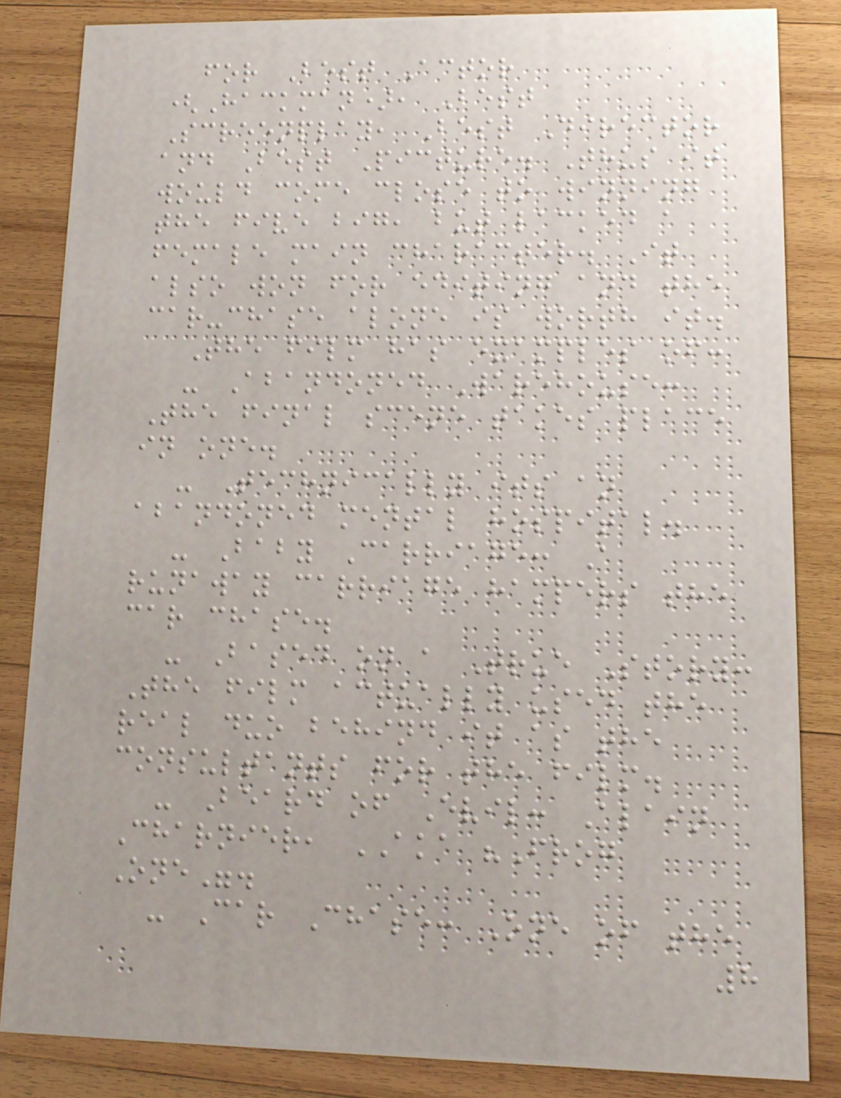for Best Actor
(Hackman), Best
Screenplay, Best Director
and Best Picture. Thus it
would come close to winning
the five big, but lacked a
female main character. It
also won for editing and the
car-chase alone is worth it.
The film has examples of:
- Abandoned Warehouse:
The final scene takes place
in one.
- Technically its an
abandoned mental hospital.
- Baby Carriage: A
runaway carriage hampers the
car chase.
- Based on a True Story:
The film actually used the
real duo behind it as the
consultants for the film.
- Beard of Evil: Alain
Charnier, AKA "Frog
One".
- Car Chase: One of the
8
